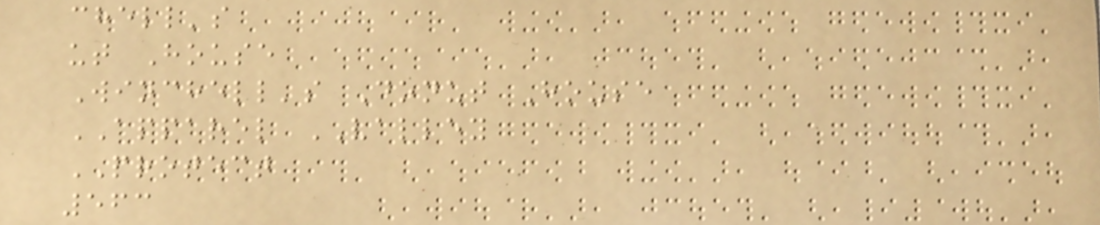chell's
ut House
Winchell's Donut House
APPAREL VALLEY
PROTECT
563
